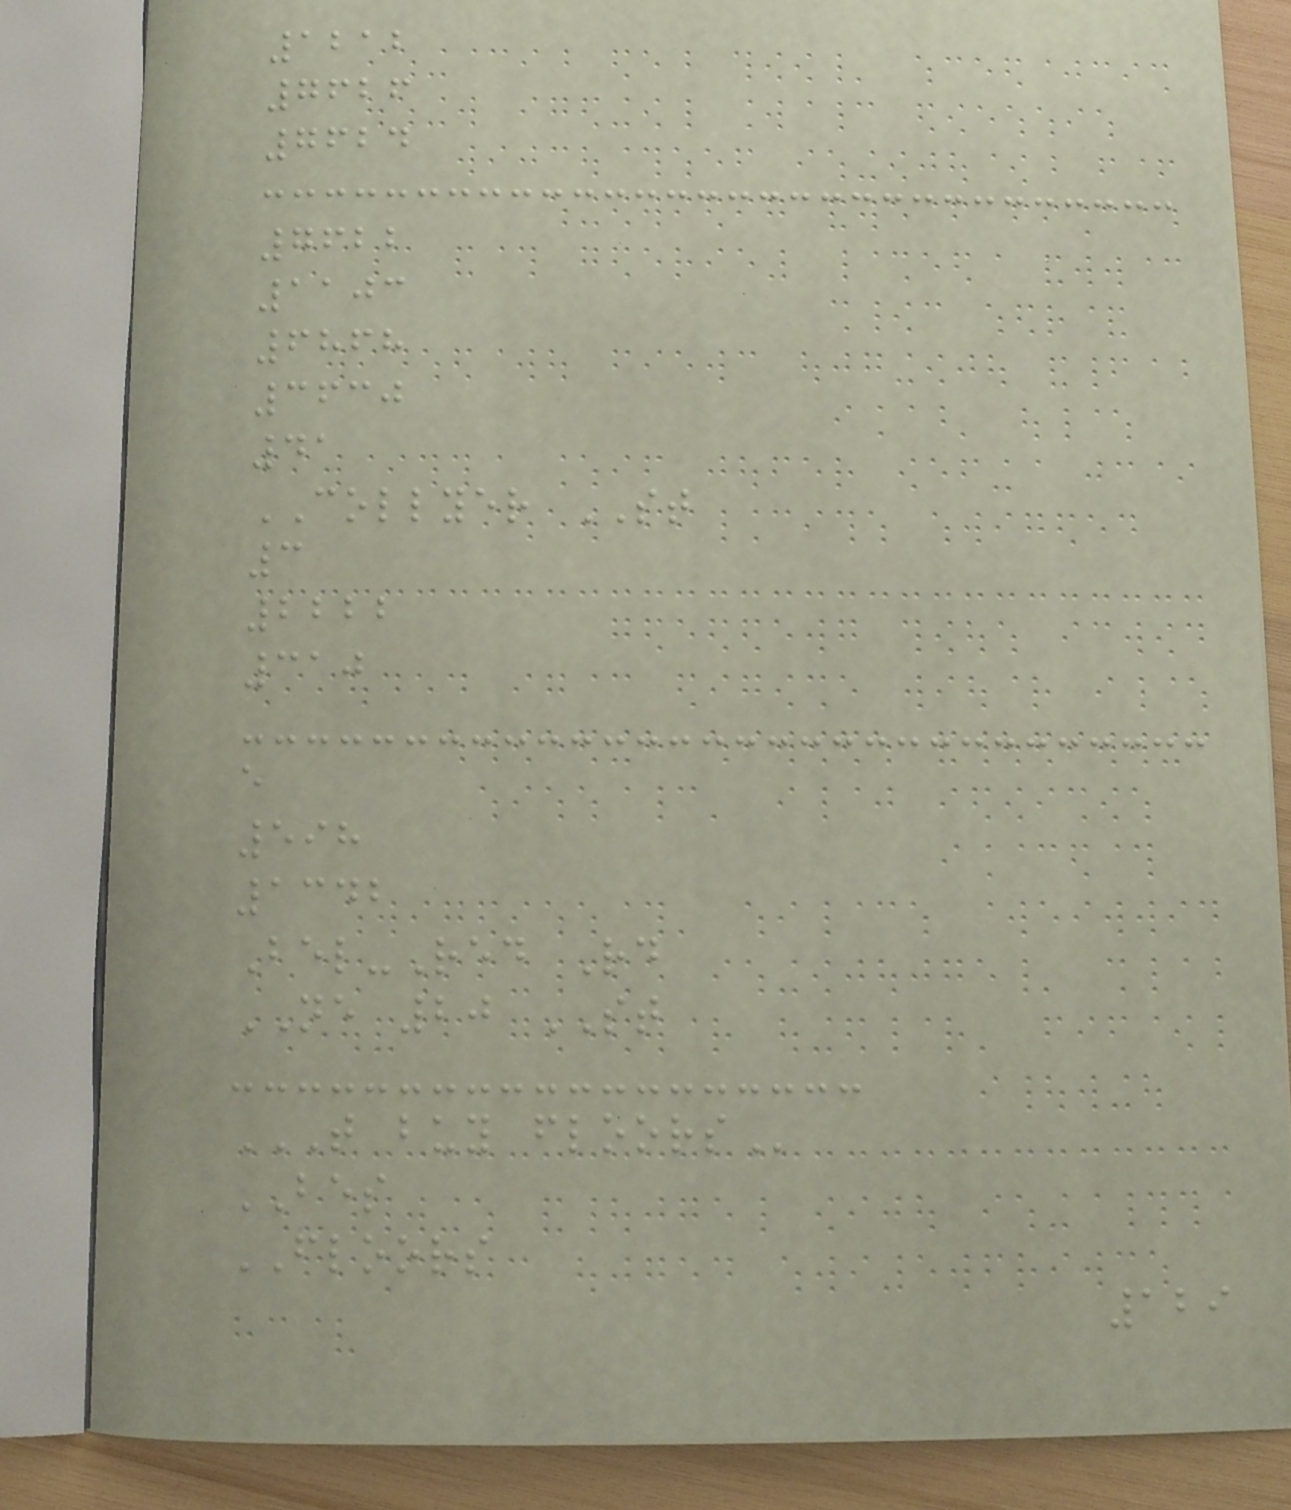1212
7626
7624
7622
1103
6868
3630
41
COLLYER ST
3
2222
310
e
598
1342
Bel-Red Rd
NE 20 ST
T BUY FLOORS
BES
FLOORS
129
